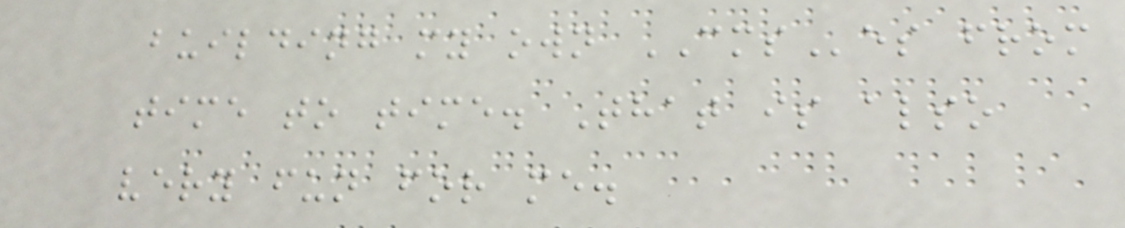building my own CMSes from
time to time. That is also
very fun for me.
